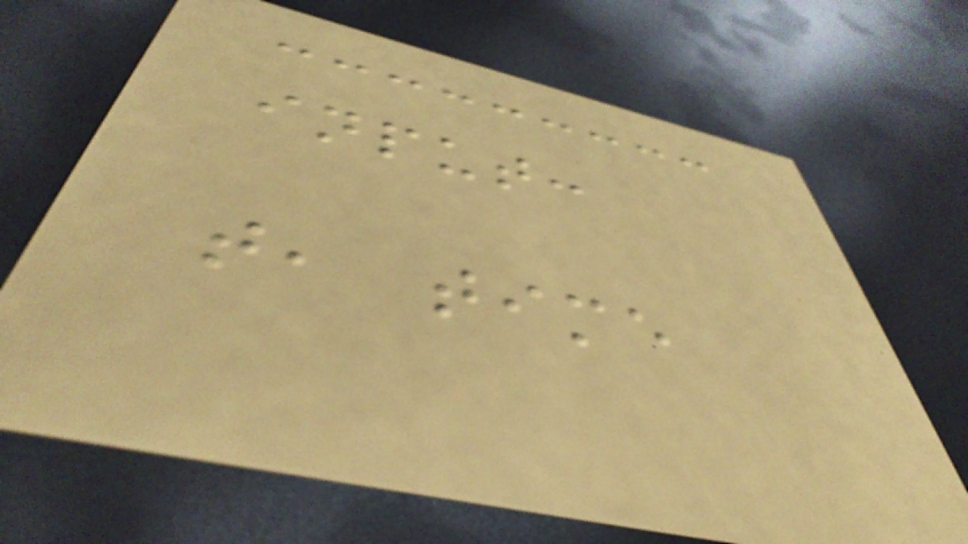input:
t, time
